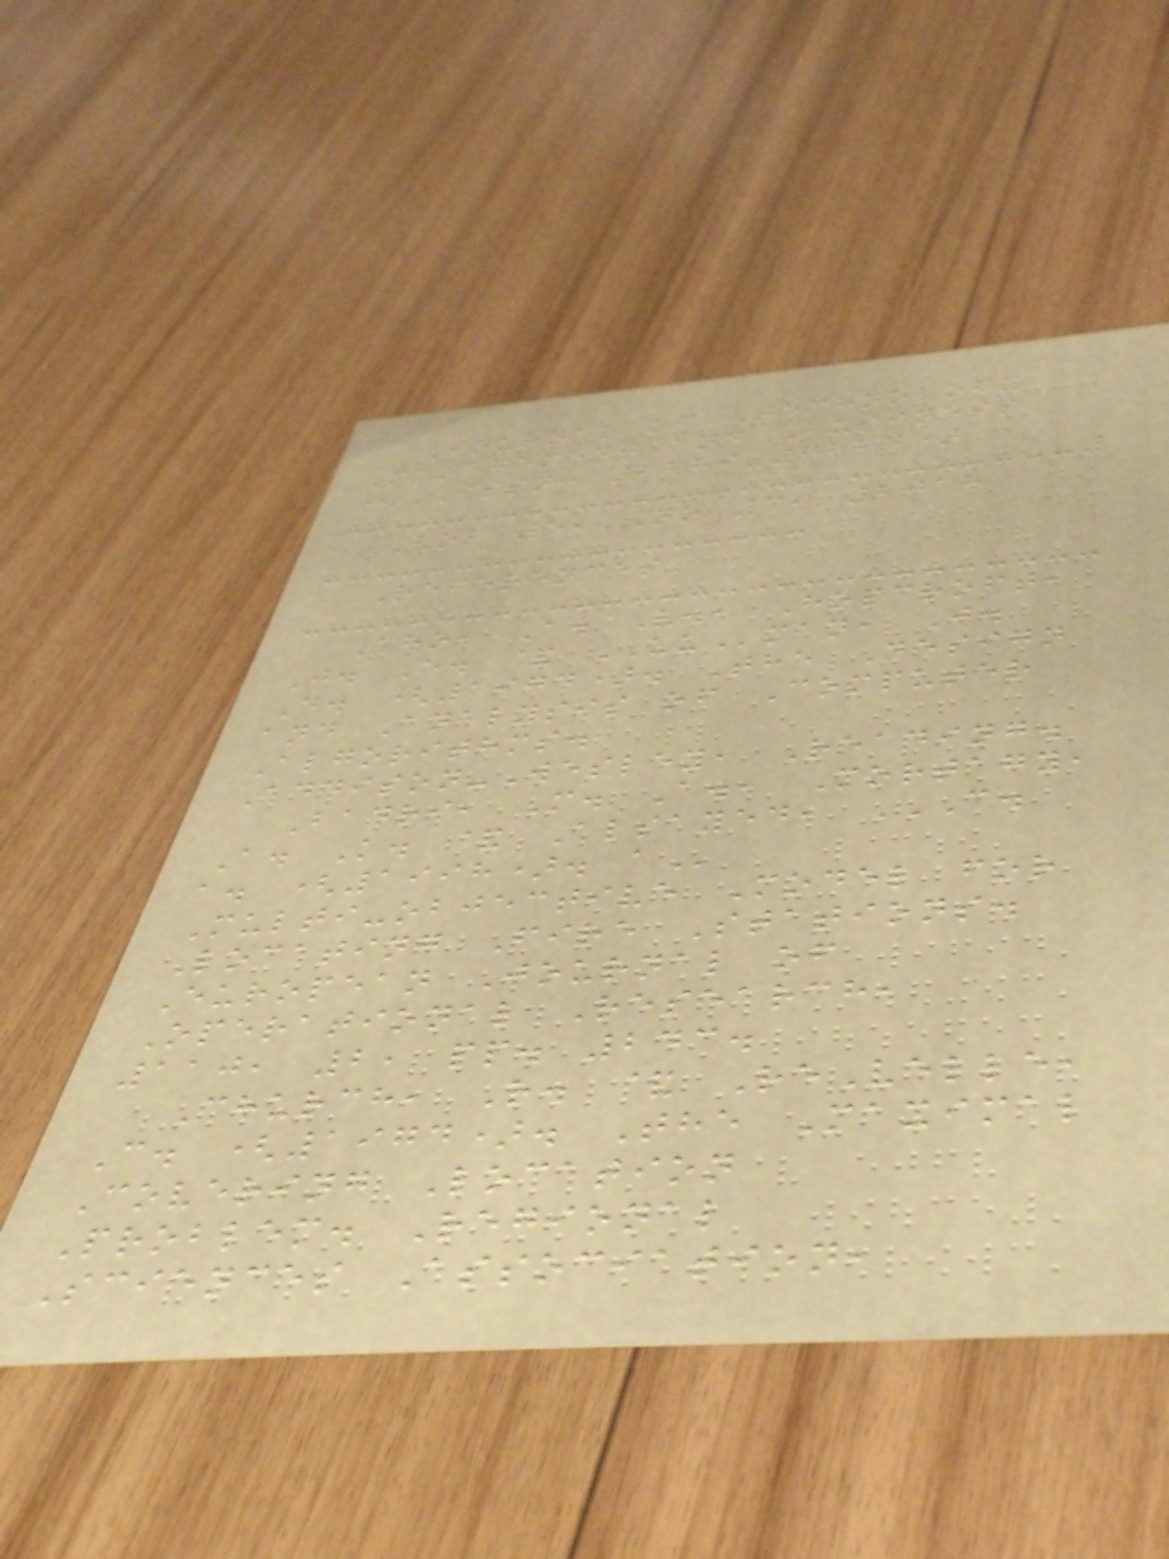Journal of Technology
Management and Business
(ISSN: 2289-7224)
Vol 5, No 3, 2018
References
Aho, A. V., Hopcroft,
J. E. & UUman, J.
D. (1974). The Design
and Analysis of Computer
Algorithms.
Addison-Wesley, Reading.
Badri, M. A., Mortagy,
A. K. & Alsayed, C.
A. (1998). A
Multi-objective Model for
Locating Fire Stations.
European Journal of
Operational Research,
110, 2, pp. 243.
Church, R. & ReVelle,
C. (1974). The Maximal
Covering Location
Problem. Regional
Sciences Association,
